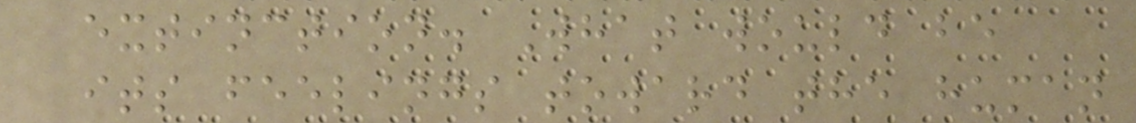extinction. What would be
its feelings toward the human
